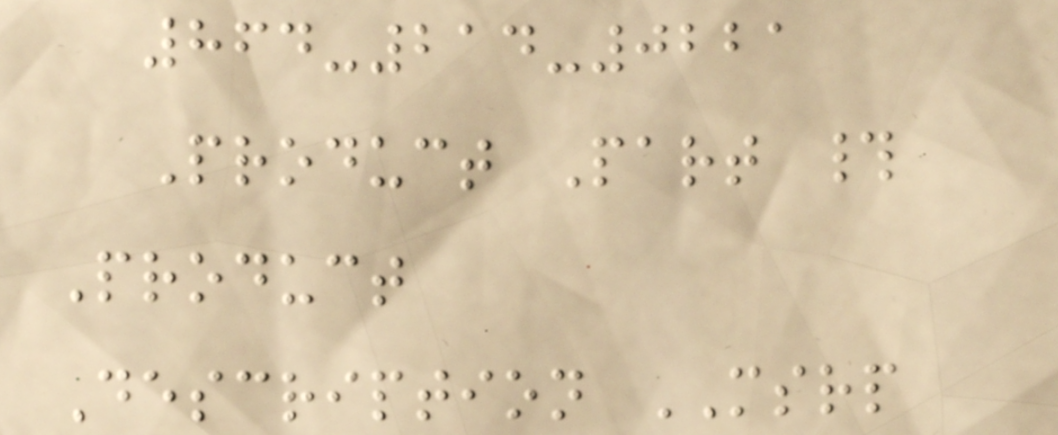864-214-0221
Product Part #
Product
Description MSRP
